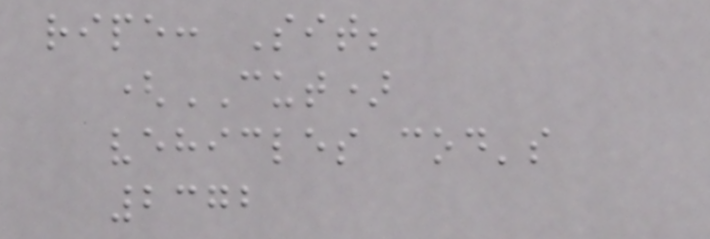ripe: Sit;
(CUT)
vehicles cod's
2372
